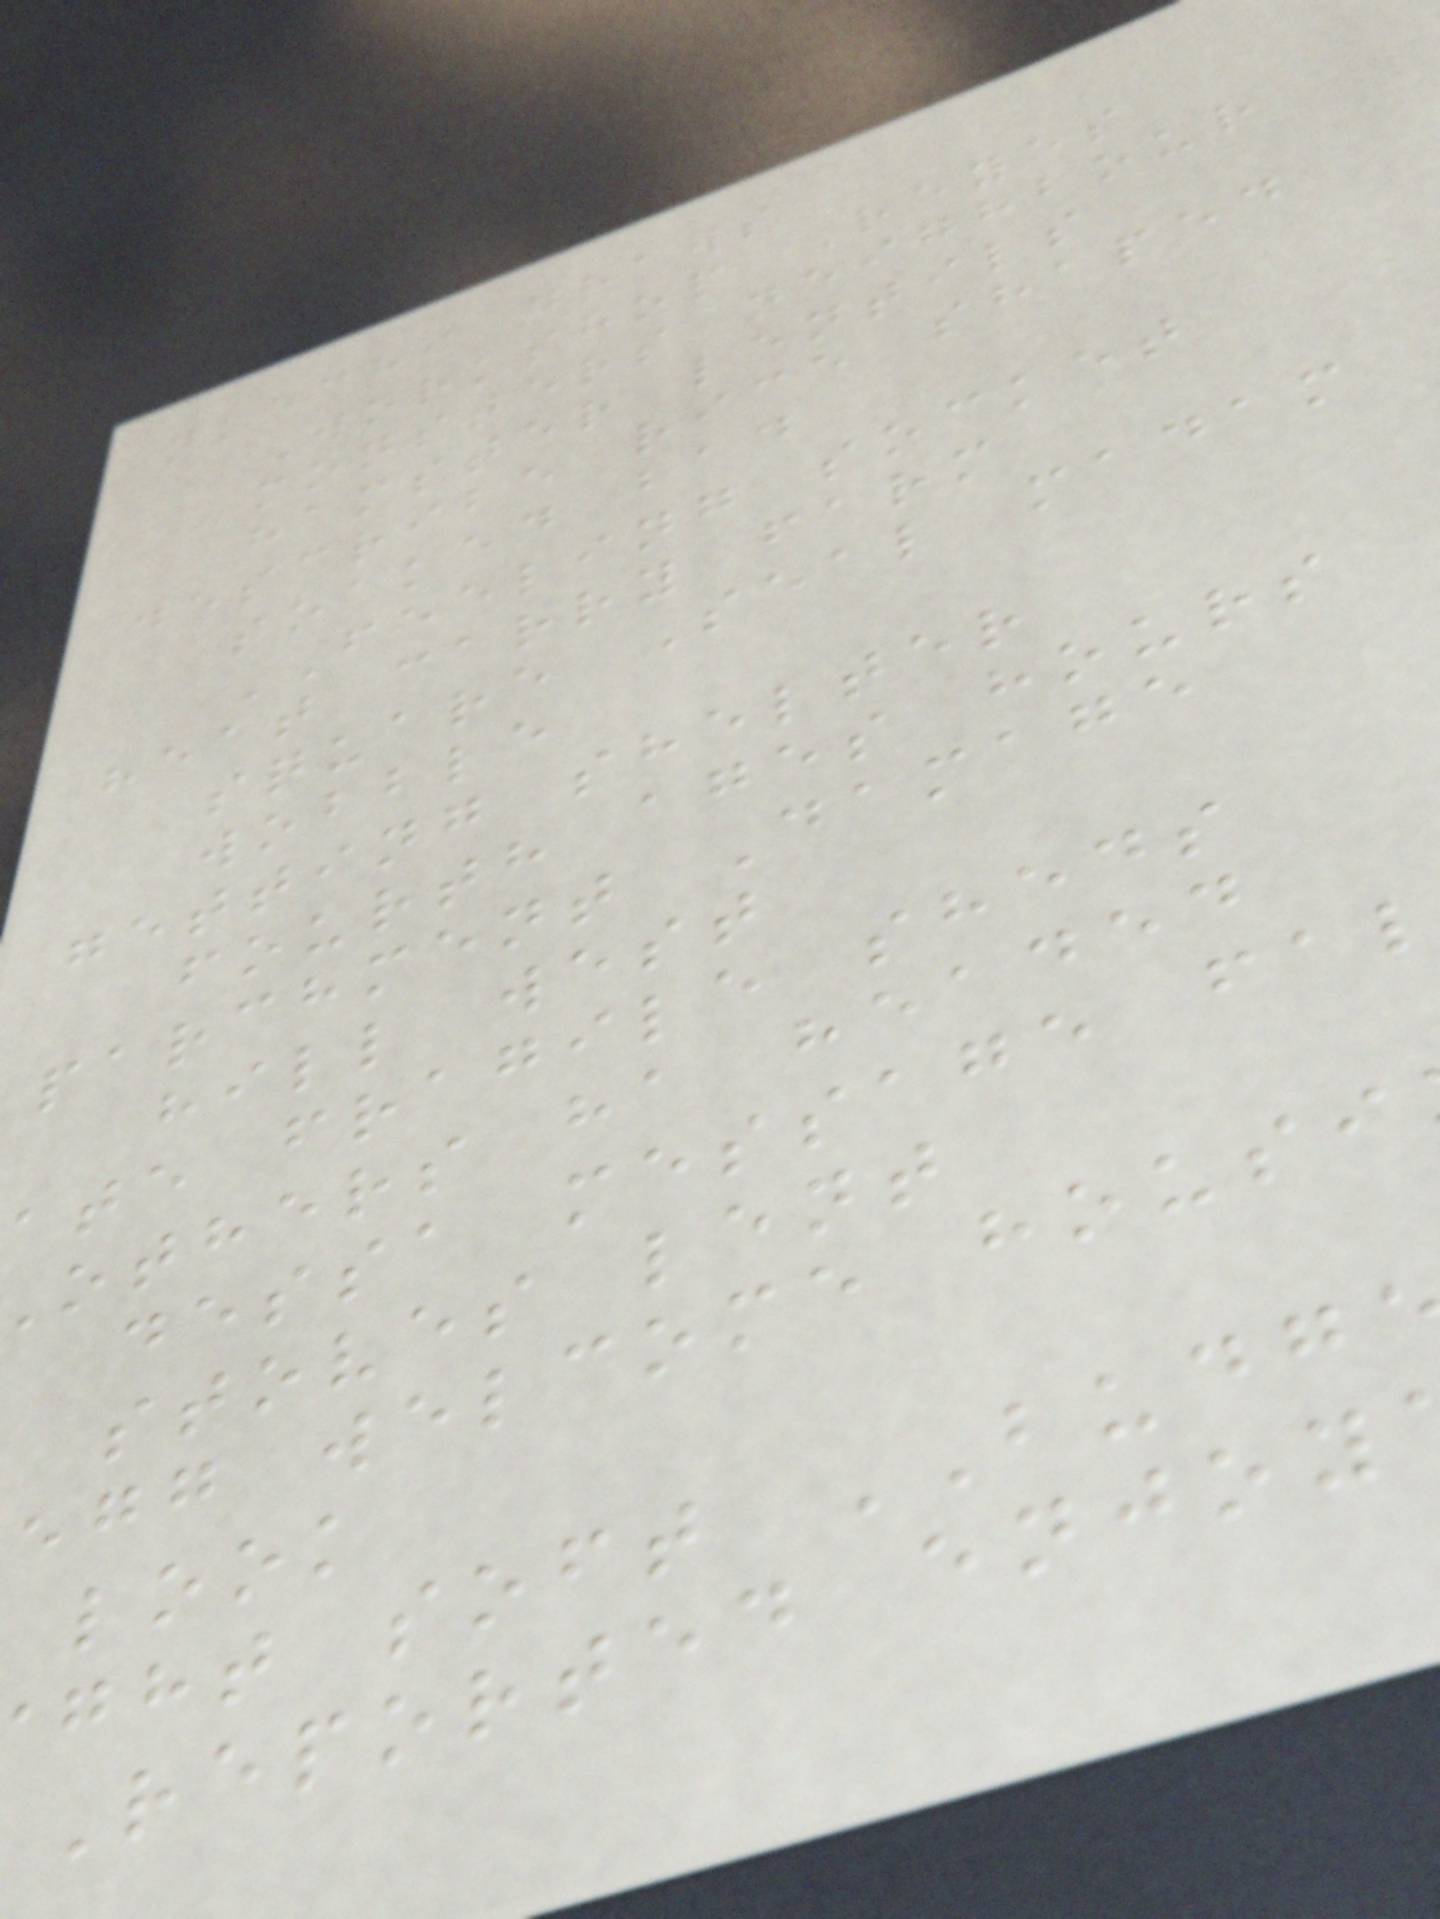nkechi draws
Workshop Reyes
monsters neighbour
hamster lentils
describe rice shaped
soaked bad
FEELING socket
heat carry farm
square Seal madam
wobble
getting shelter
fourth ages hours
parchment Damage
hill west
ate fragile sheds
others ha headed
dessa message fal
stoves lent
egg welcome housi
look
ght soft BUDG
Reported enjoy
